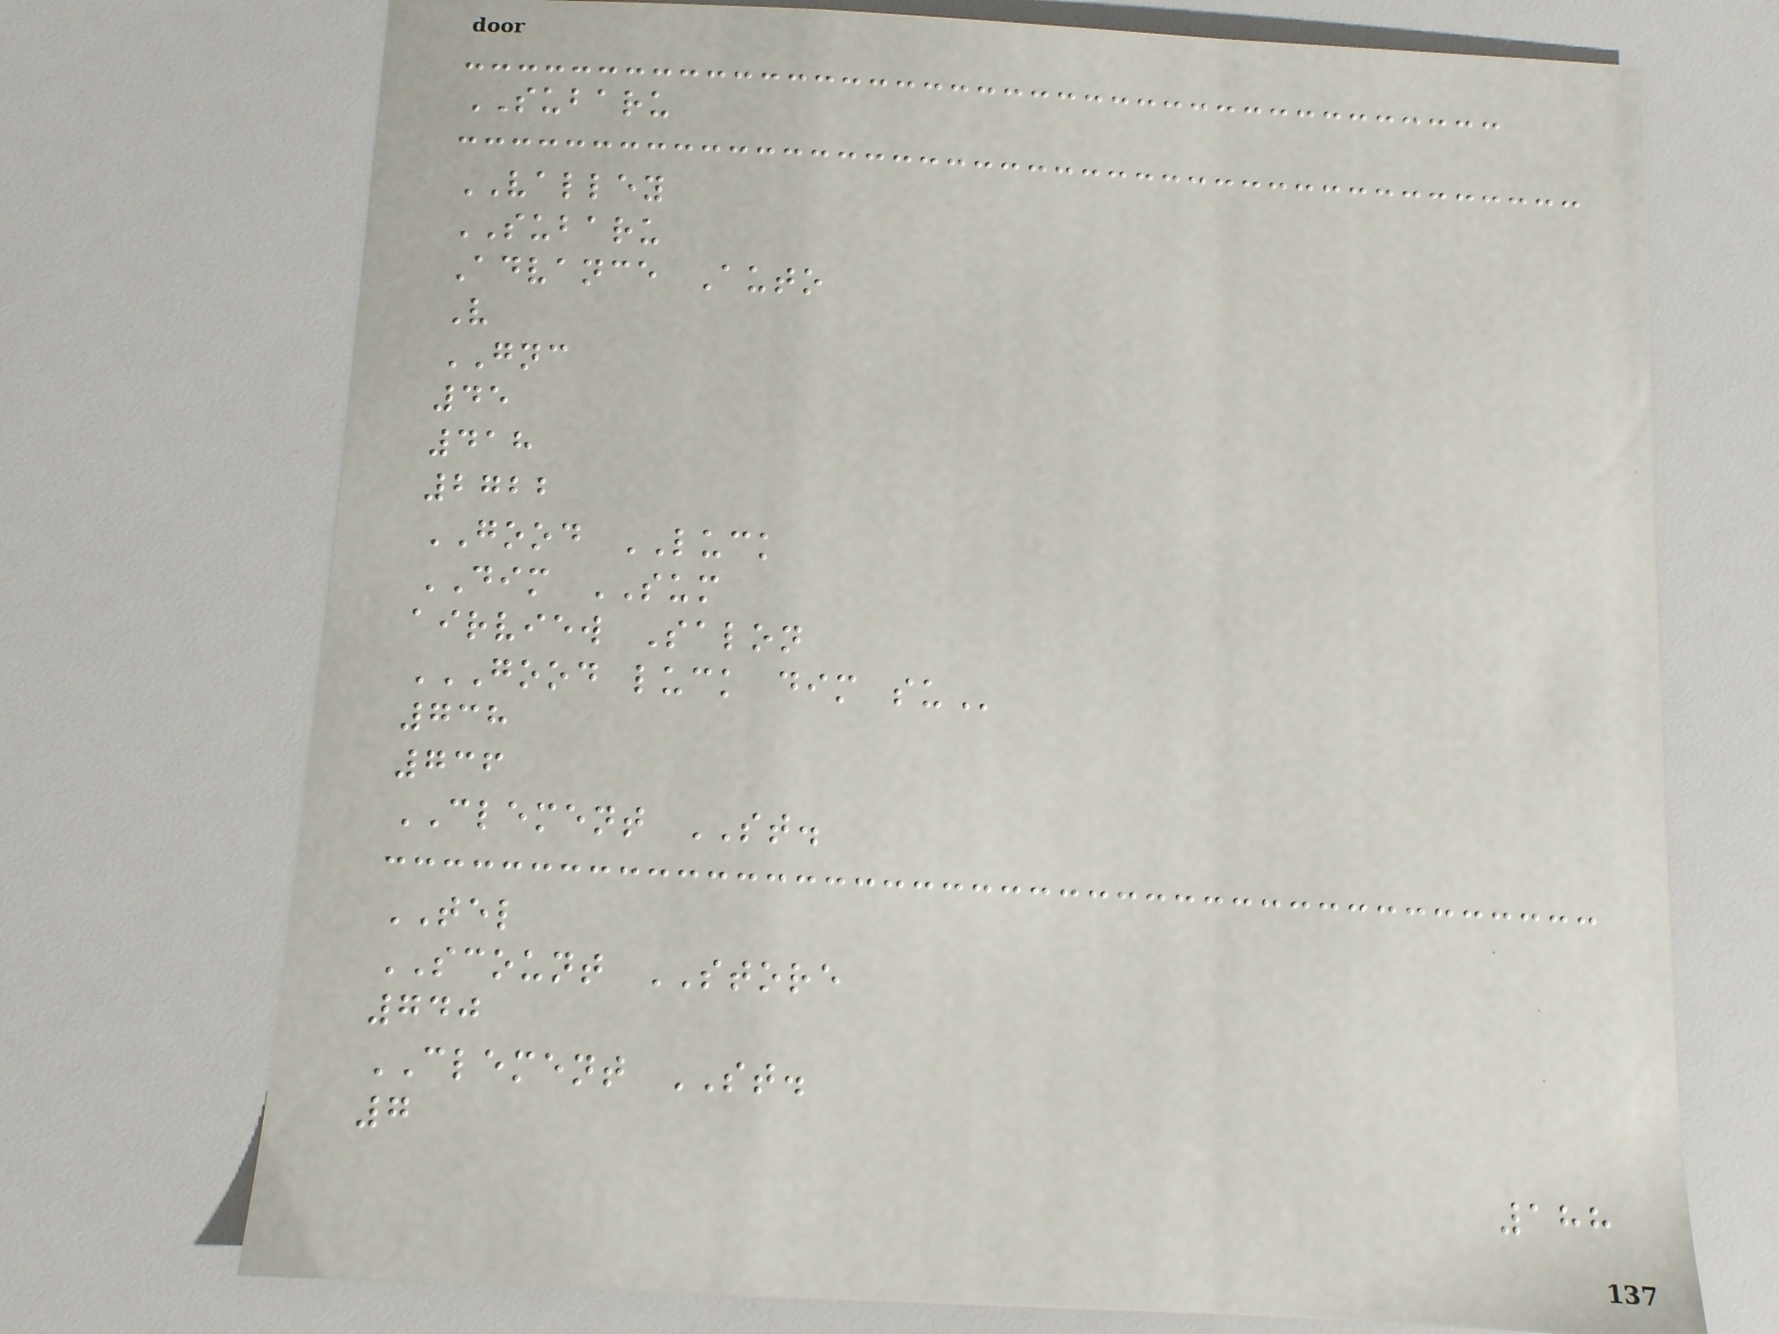SUBARU
VALLEY
SUBARU
Advance Auto
V
GNC
45
418
2722
GOOD LUCK
DIM SUM
airview Salon
GOOD LUCK DIM SU
738
736
CLEMENT ST.
TEL
SCOUNT STORE
740
CLEMENT ST.
7
188
